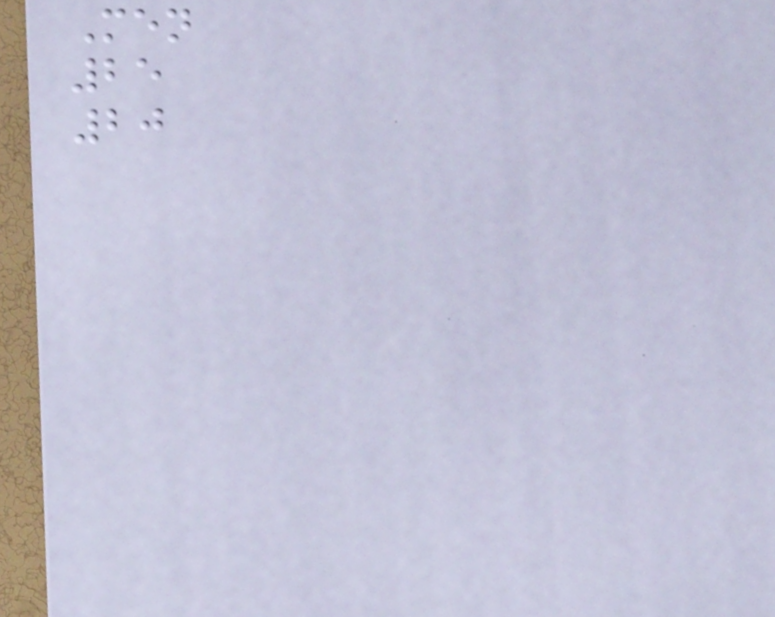Men
25
20
